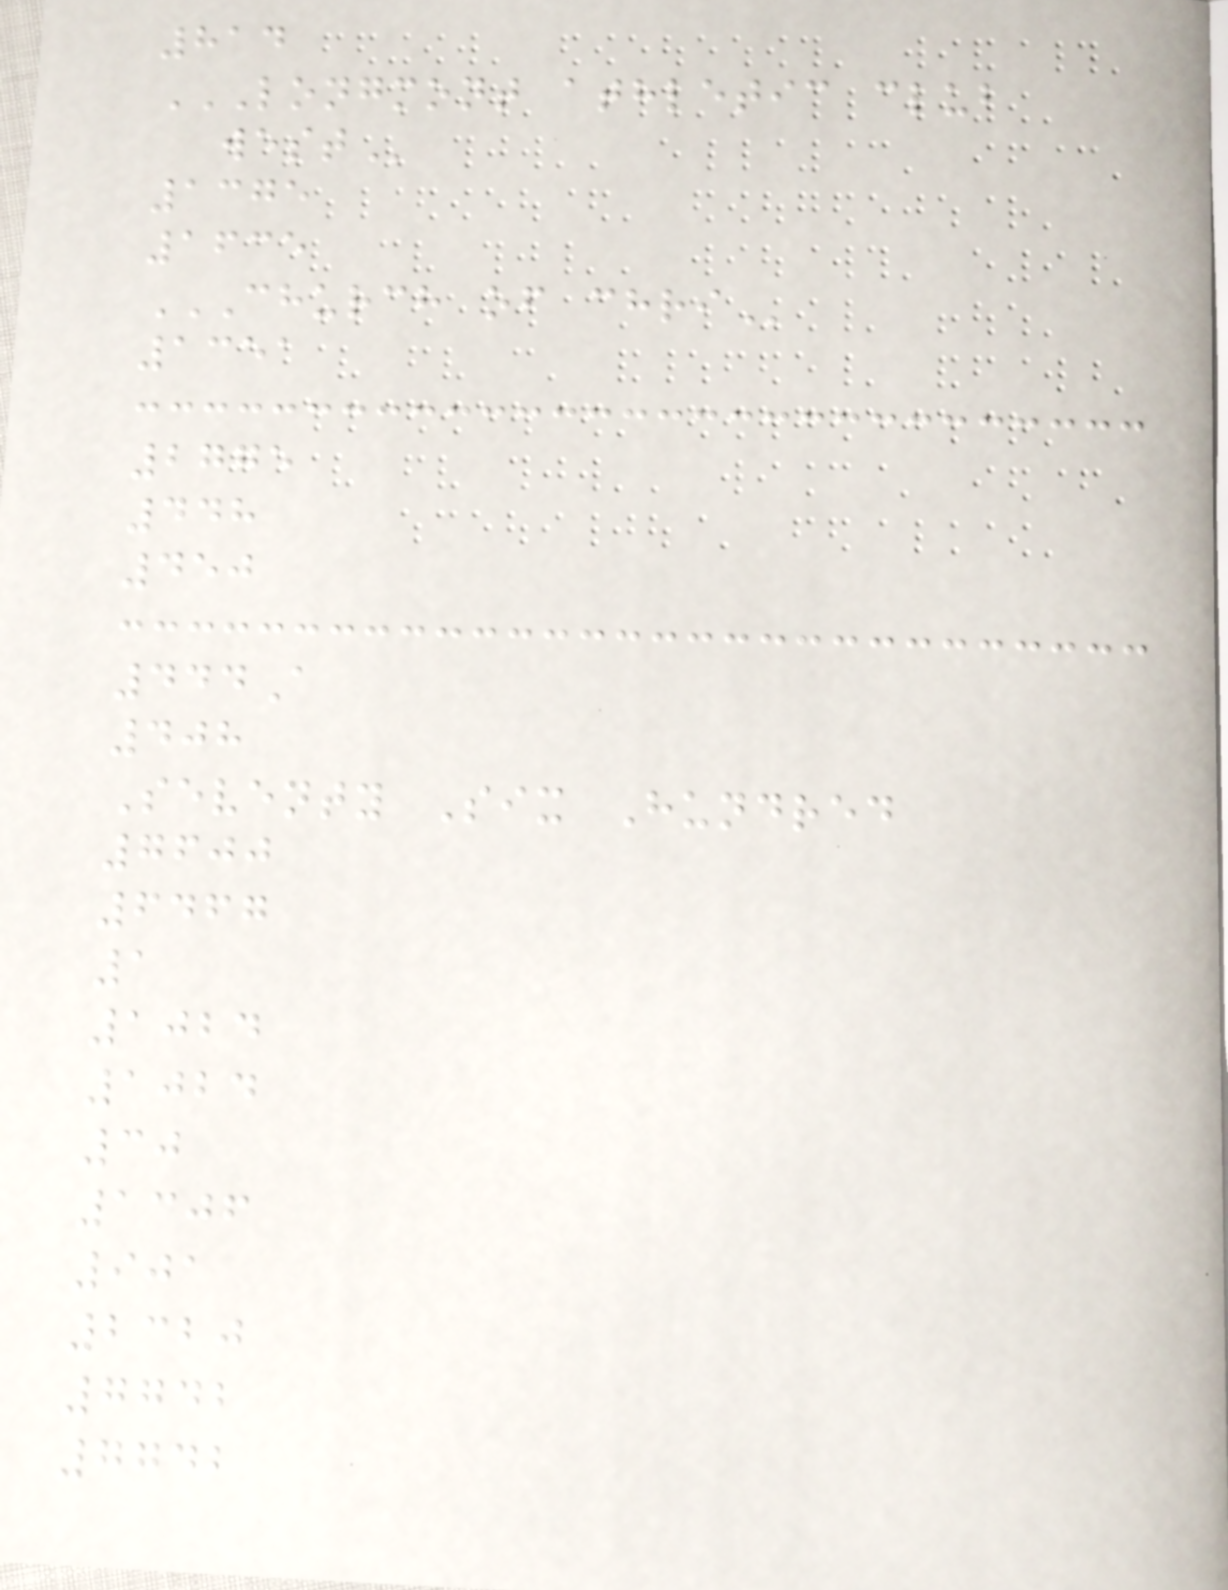814
LONGMONT ATHLETIC CLUB
WEST
1375
1635
CHURCH OF CHRI
1351
2775
448
450
444A
408
Seventy Six Hundred
7600
6467
1
1024
1024
30
1306
901
2320
7742
7742
